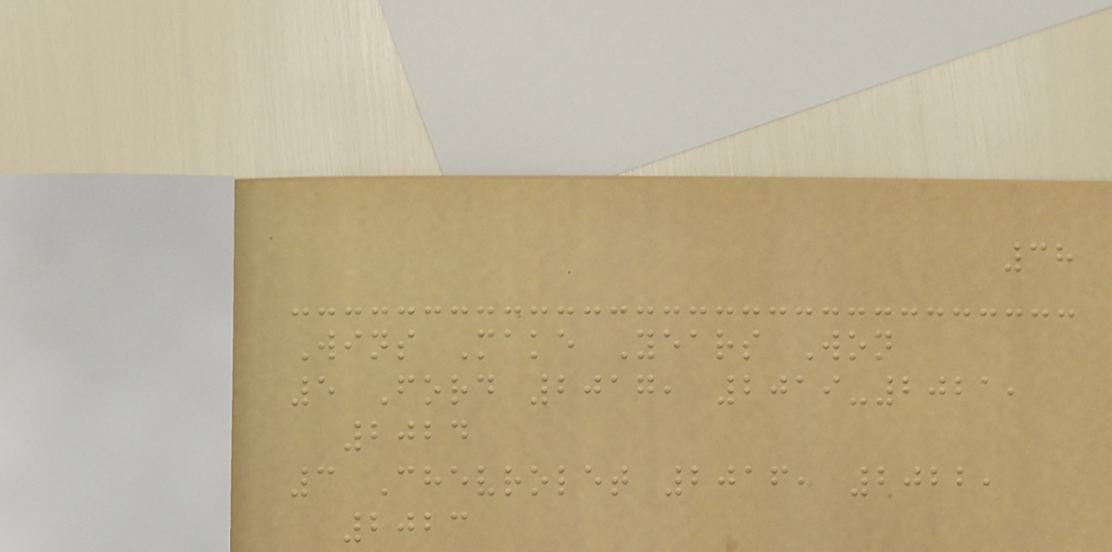38
Wins Make Years Won
5 Ford 2017, 2019-2021,
2024
3 Chevrolet 2016, 2022,
2023
